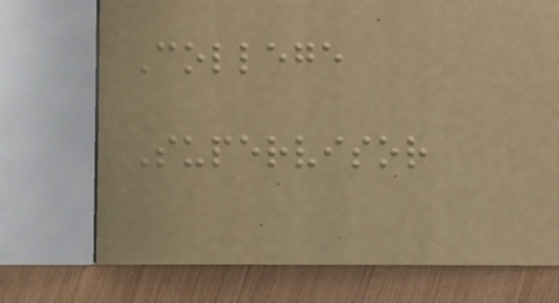College
Supervisor
